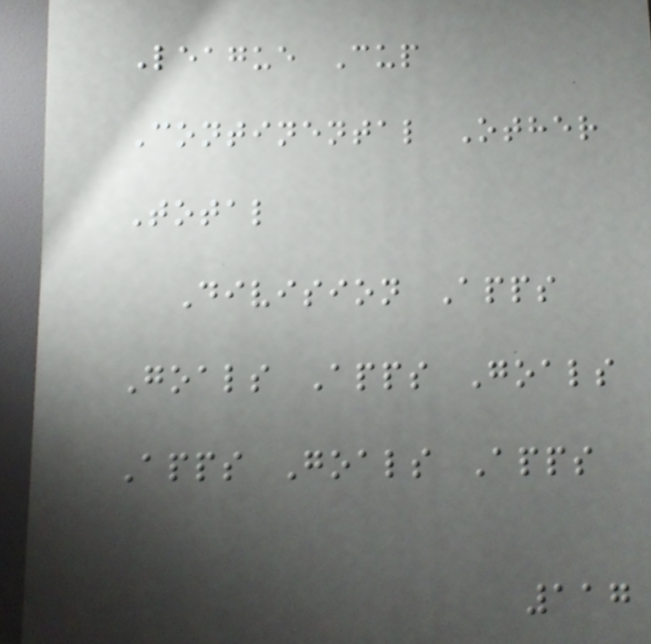League Cup
Continental Other
Total
Division Apps
Goals Apps Goals
Apps Goals Apps
117
